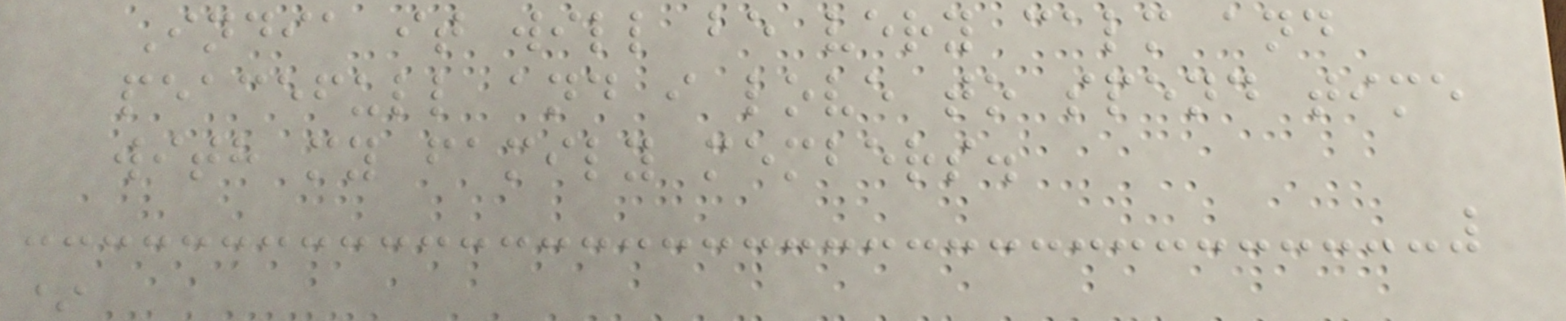India it will be very calm and
peacefull and i love to spend time
with my family members.
*
